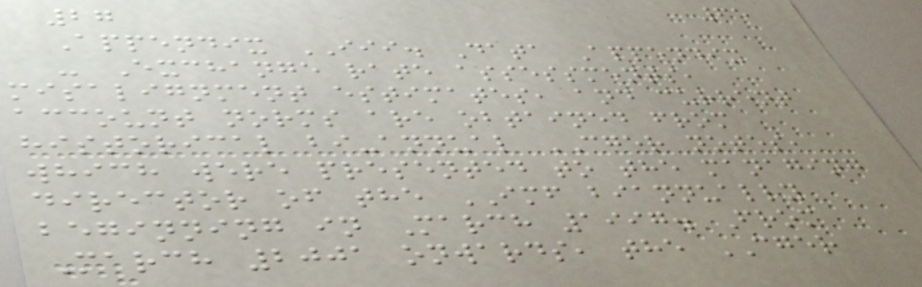65
27
Appendix III. Data Appendix
- Exchange rate assessments,
misalignment estimates, and current
account norms are obtained from
historical bi-annual CGER notes,
which were presented to the managing
director of the IMF biannually
beginning in March 1997. From
March 2001 onwards, the CGER
